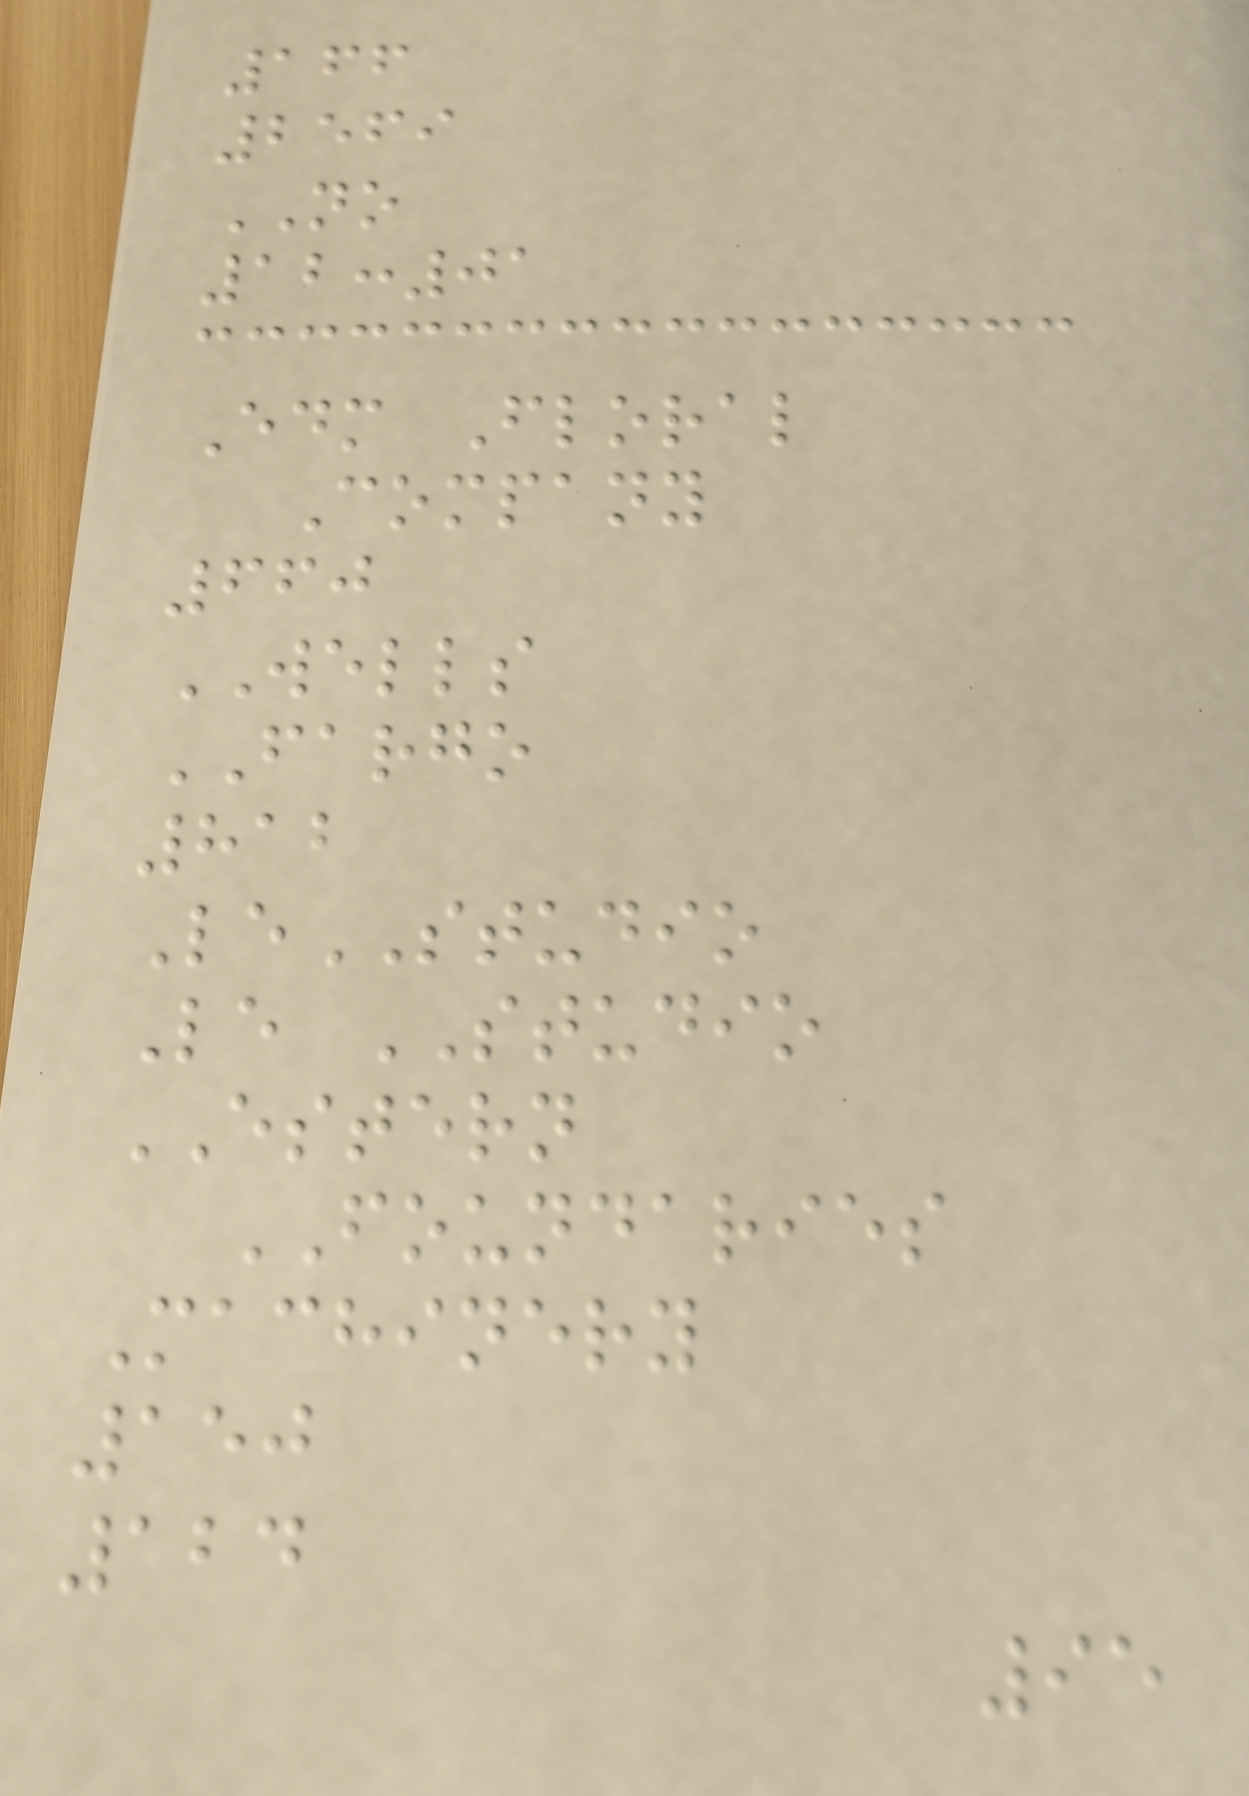166
2569
NO
12:01
Edm Floral
Company
660
WELLS
FARGO
812
LeSTUDIO
Le STUDIO
ESTERN
FOUNDARIES
Machinery
150
124
95
